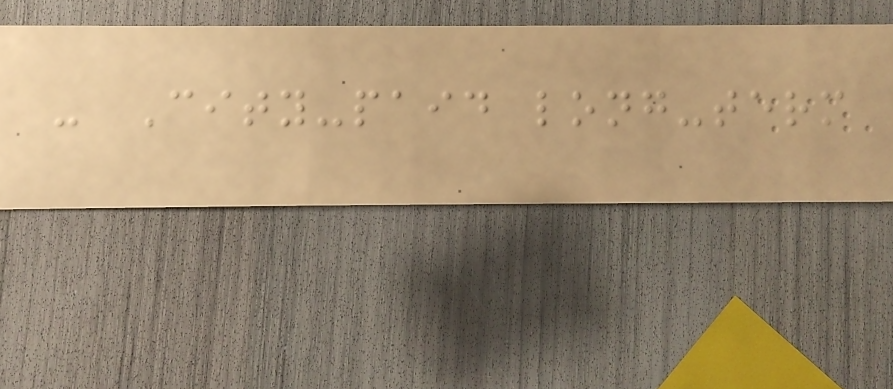- City-paid long-term
